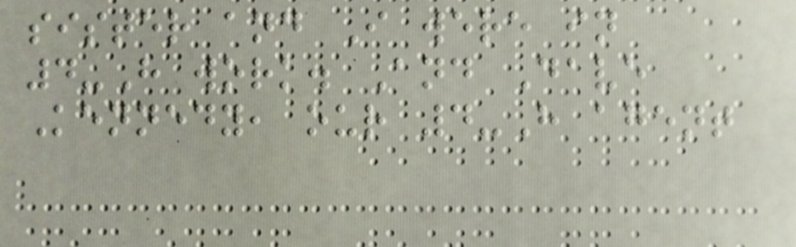sister and I were in
4-H work. And Dave
Kennedy, our 4-H agent
